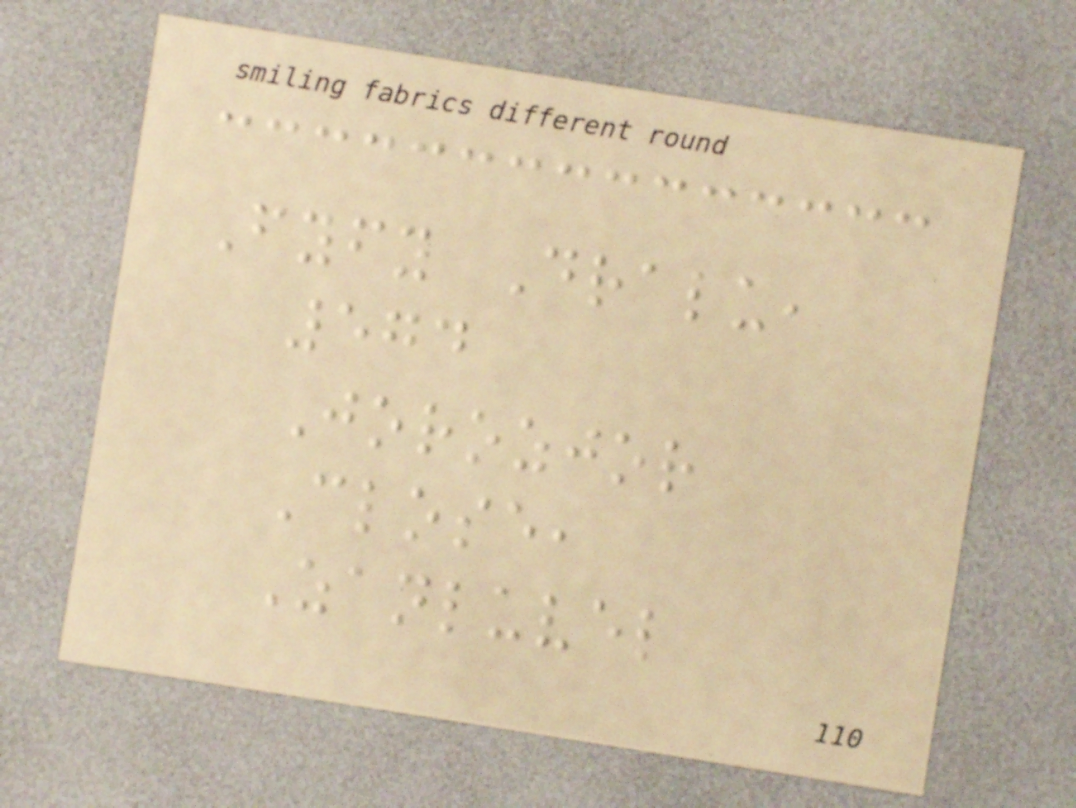Fyfy Dralu,
574
Jorozjor
Close,
Zanluvel
